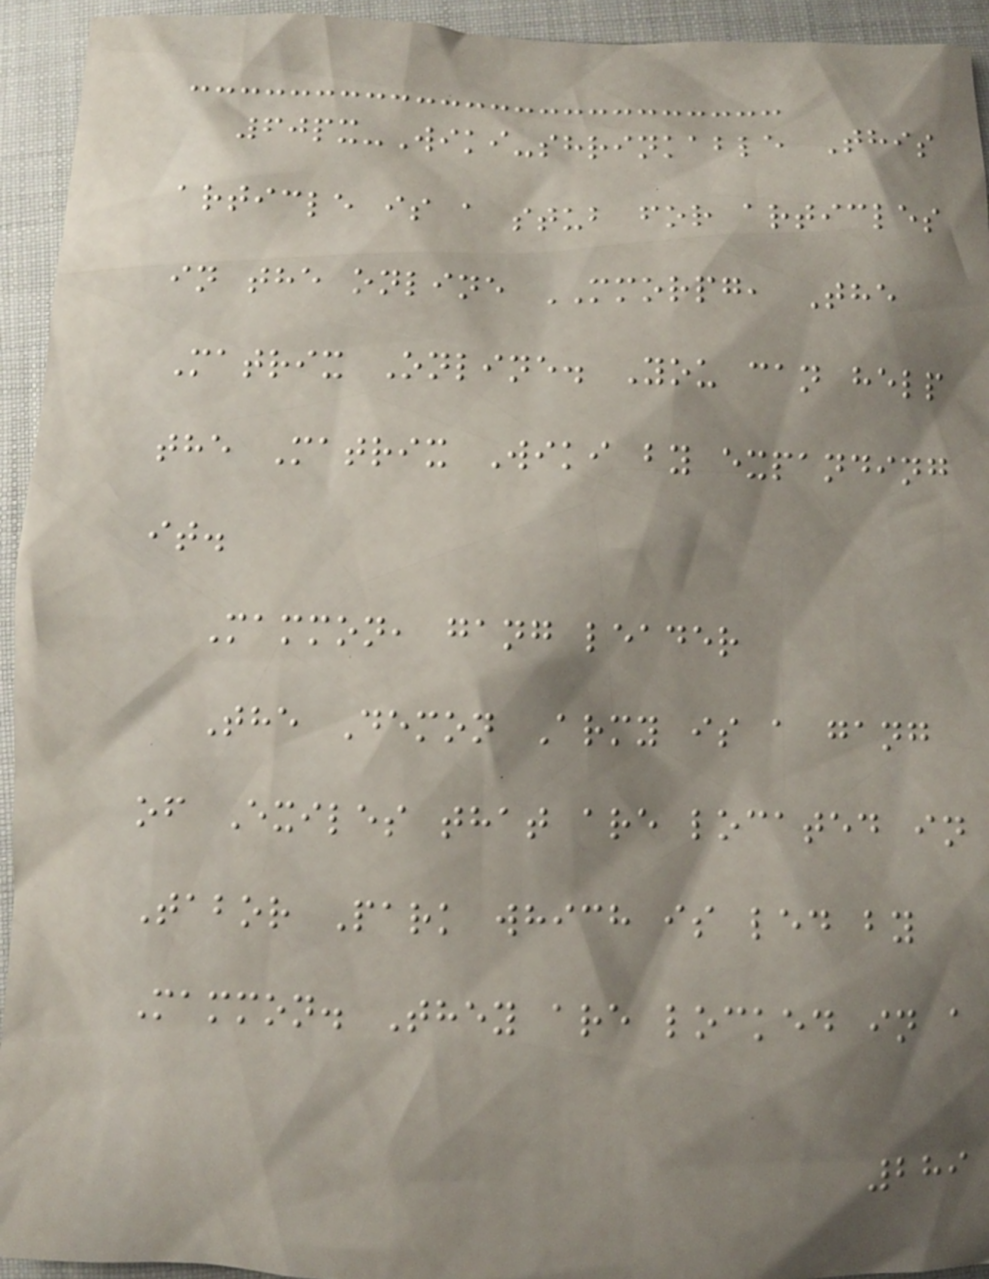60px-Wiki-shrinkable This
article is a stub for articles
in the online MMORPG, The
Matrix Online. You can help
the Matrix Wiki by expanding
it.
Mammon, gang leader
The Demon Army is a gang
of Exiles that are located in
Tabor Park which is led by
Mammon. They are locked in a
289
